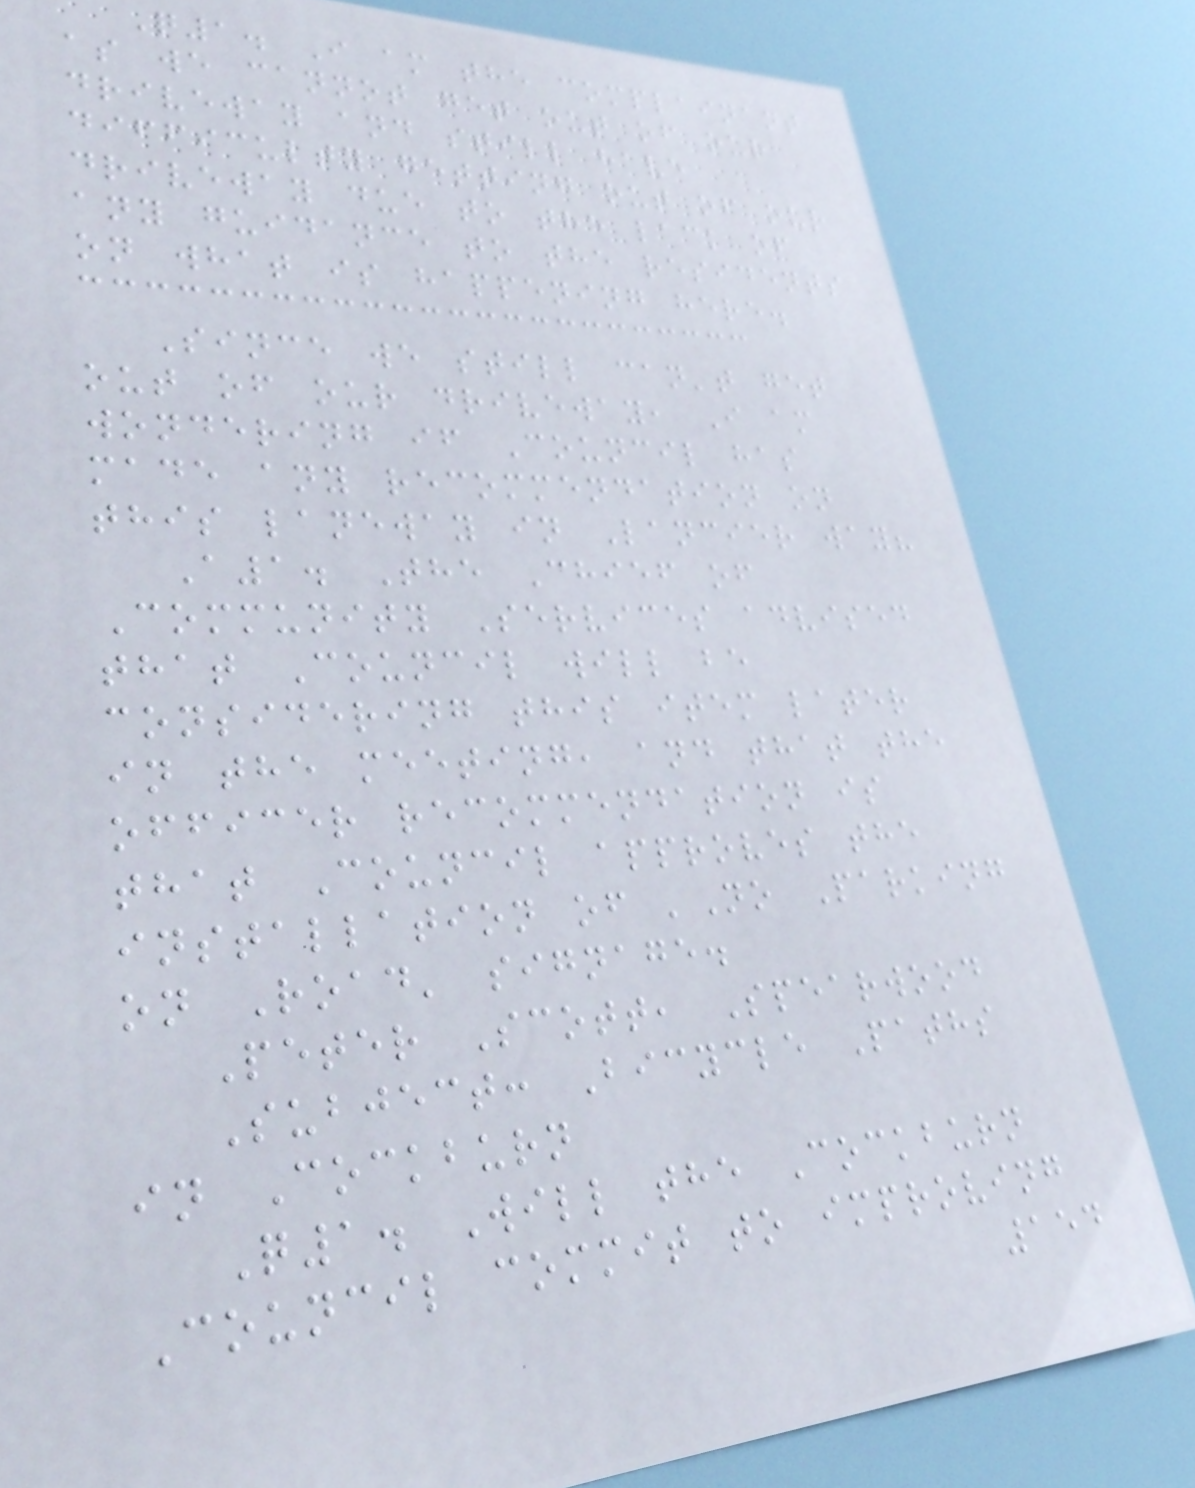Q1. I am the complainant
as we cannot get out of our
driveway and still have
difficulty getting out of our
driveway due to the lack of
any guidance to the residents
on what is happening here.
Since we still can't get
out of our driveway, I am
wondering if Council has
made any recommendation on
this laneway in Lancier way?
A1. The Chief of
Community Services advised
that Council will be
considering this item later
in the meeting, and that the
officer recommendation is
that Council approves the
installation of 'No Parking
on Road' signage.
Peter Scott, Spearwood
Subject: Bicycle Paths
in Cockburn
Q1. Will the Cockburn
Council commit to improving
154
